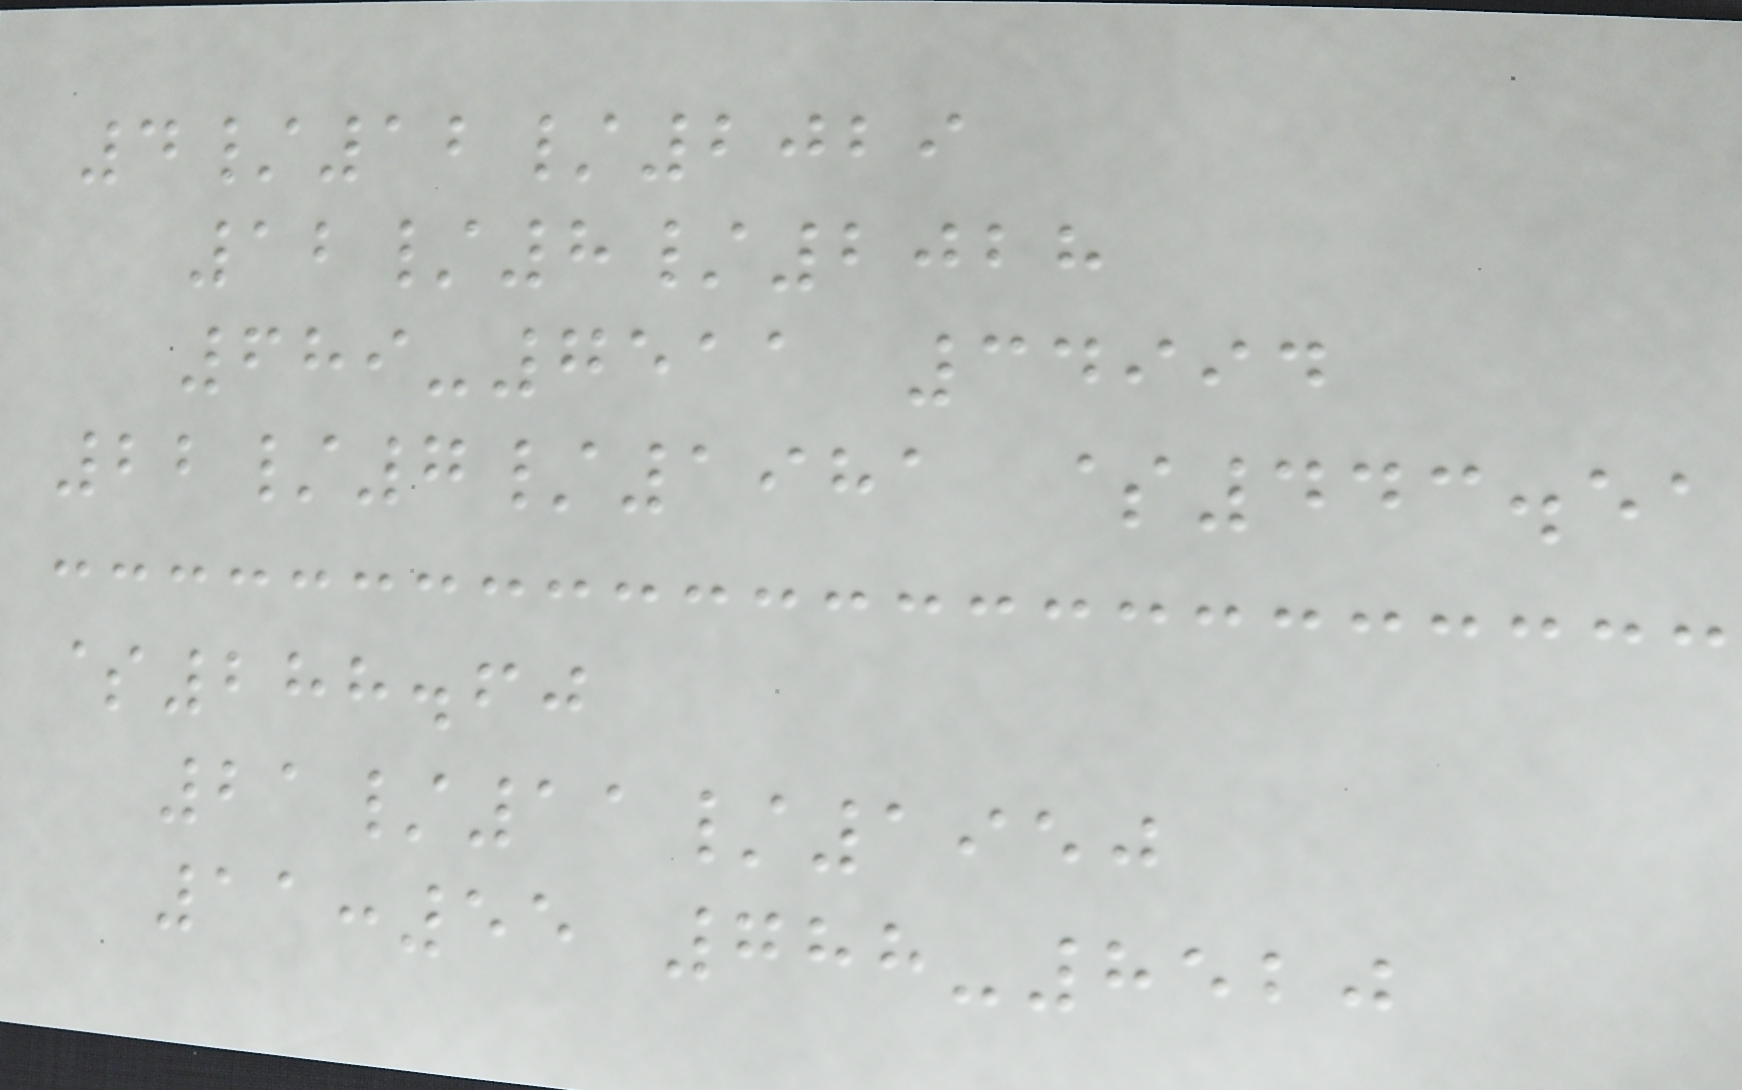4/12/2029
12/8/2028
689-7511 34994
22/7/1981 $443.51
$288.60
21/11/1950
11:55 788-8520
